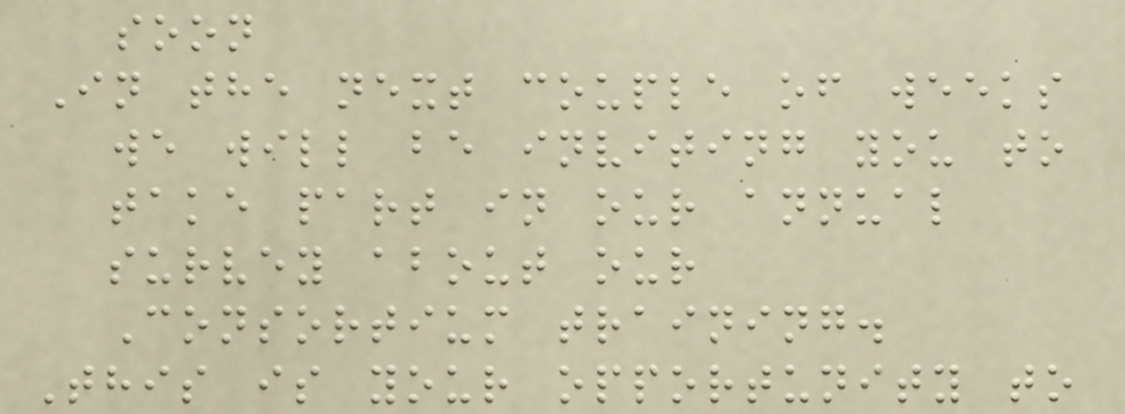soon
In the next couple of weeks
we will be inviting you to
take part in our annual
survey about our
Consortium training.
This is your opportunity to
